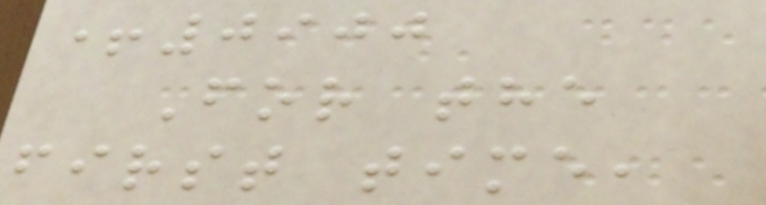+0900
For the
first time,
